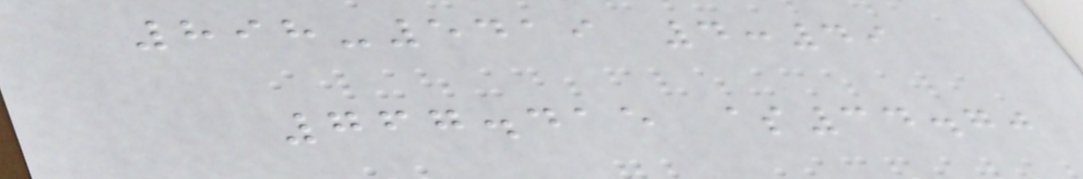898-5419 4:49
767.415 $34.70
